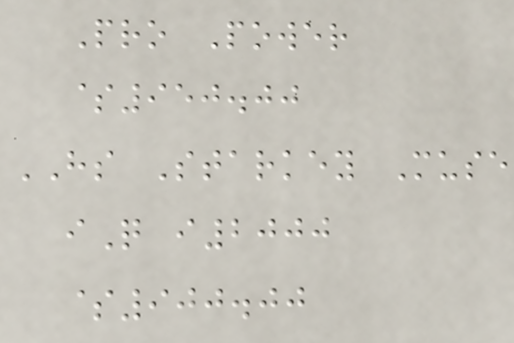Pro Power
$950.00
HS Starkey Muse
iQ i2000
$900.00
